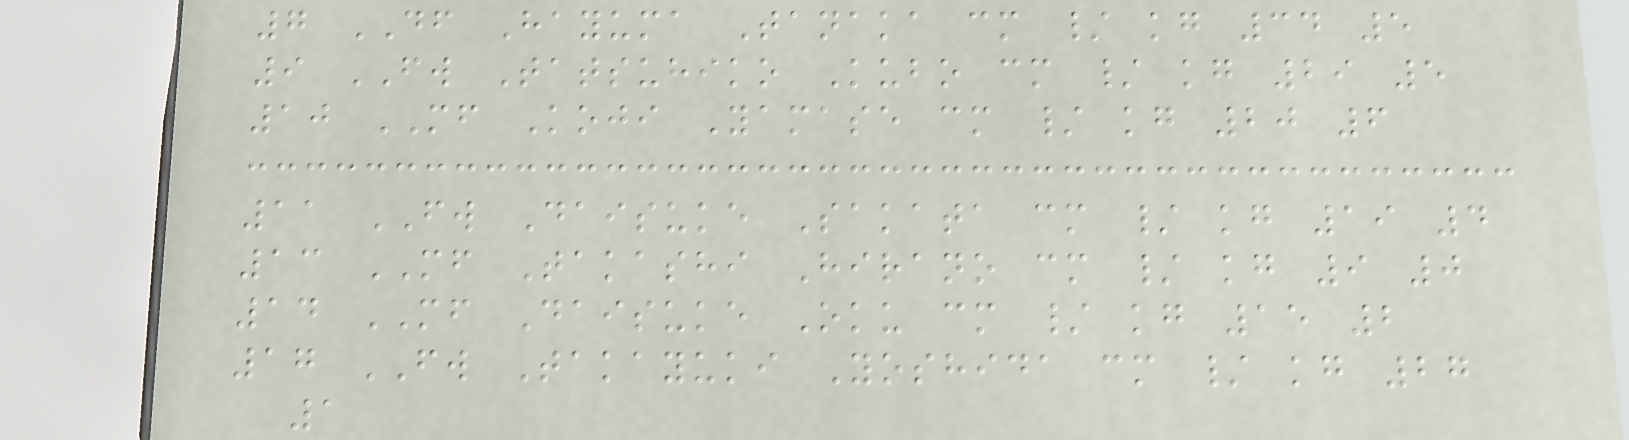7 DF Hayuma Tanaka cm / kg 34 5
9 FW Tatsuhiko Kubo cm / kg 29 5
10 MF Koji Yamase cm / kg 20 6
11 FW Daisuke Sakata cm / kg 19 4
13 MF Takashi Hirano cm / kg 9 0
14 MF Daisuke Oku cm / kg 15 2
17 FW Takayuki Yoshida cm / kg 27
1
